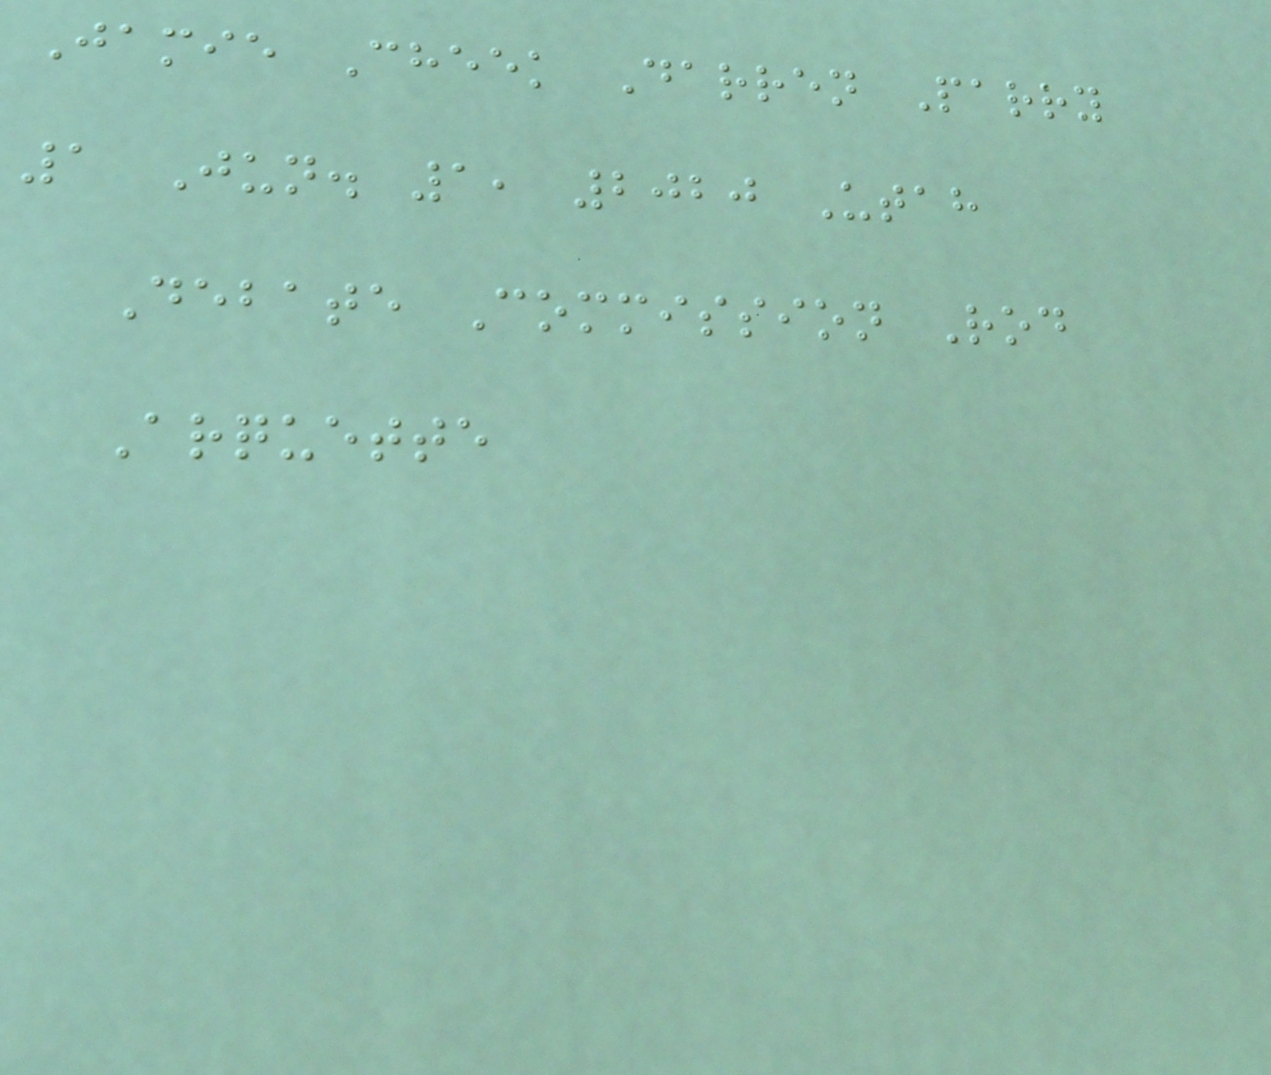Jamie Cheek Darren Parry
1 Jun. 1, 2020 Utah
Debate Commission Rod
Arquette
